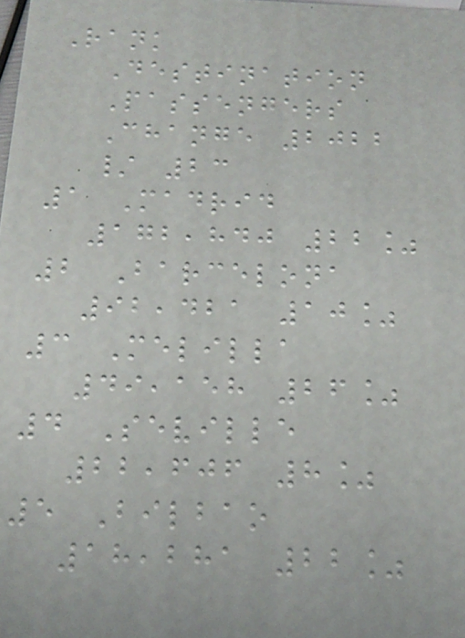Rank
Destination
Passengers
Change 2022
/ 23
1 Madrid
172,840 22%
2 Barcelona
92,421 10%
3 Melilla
49,158 26%
4 Seville
22,606 8%
5 Bilbao
18,281 22%
